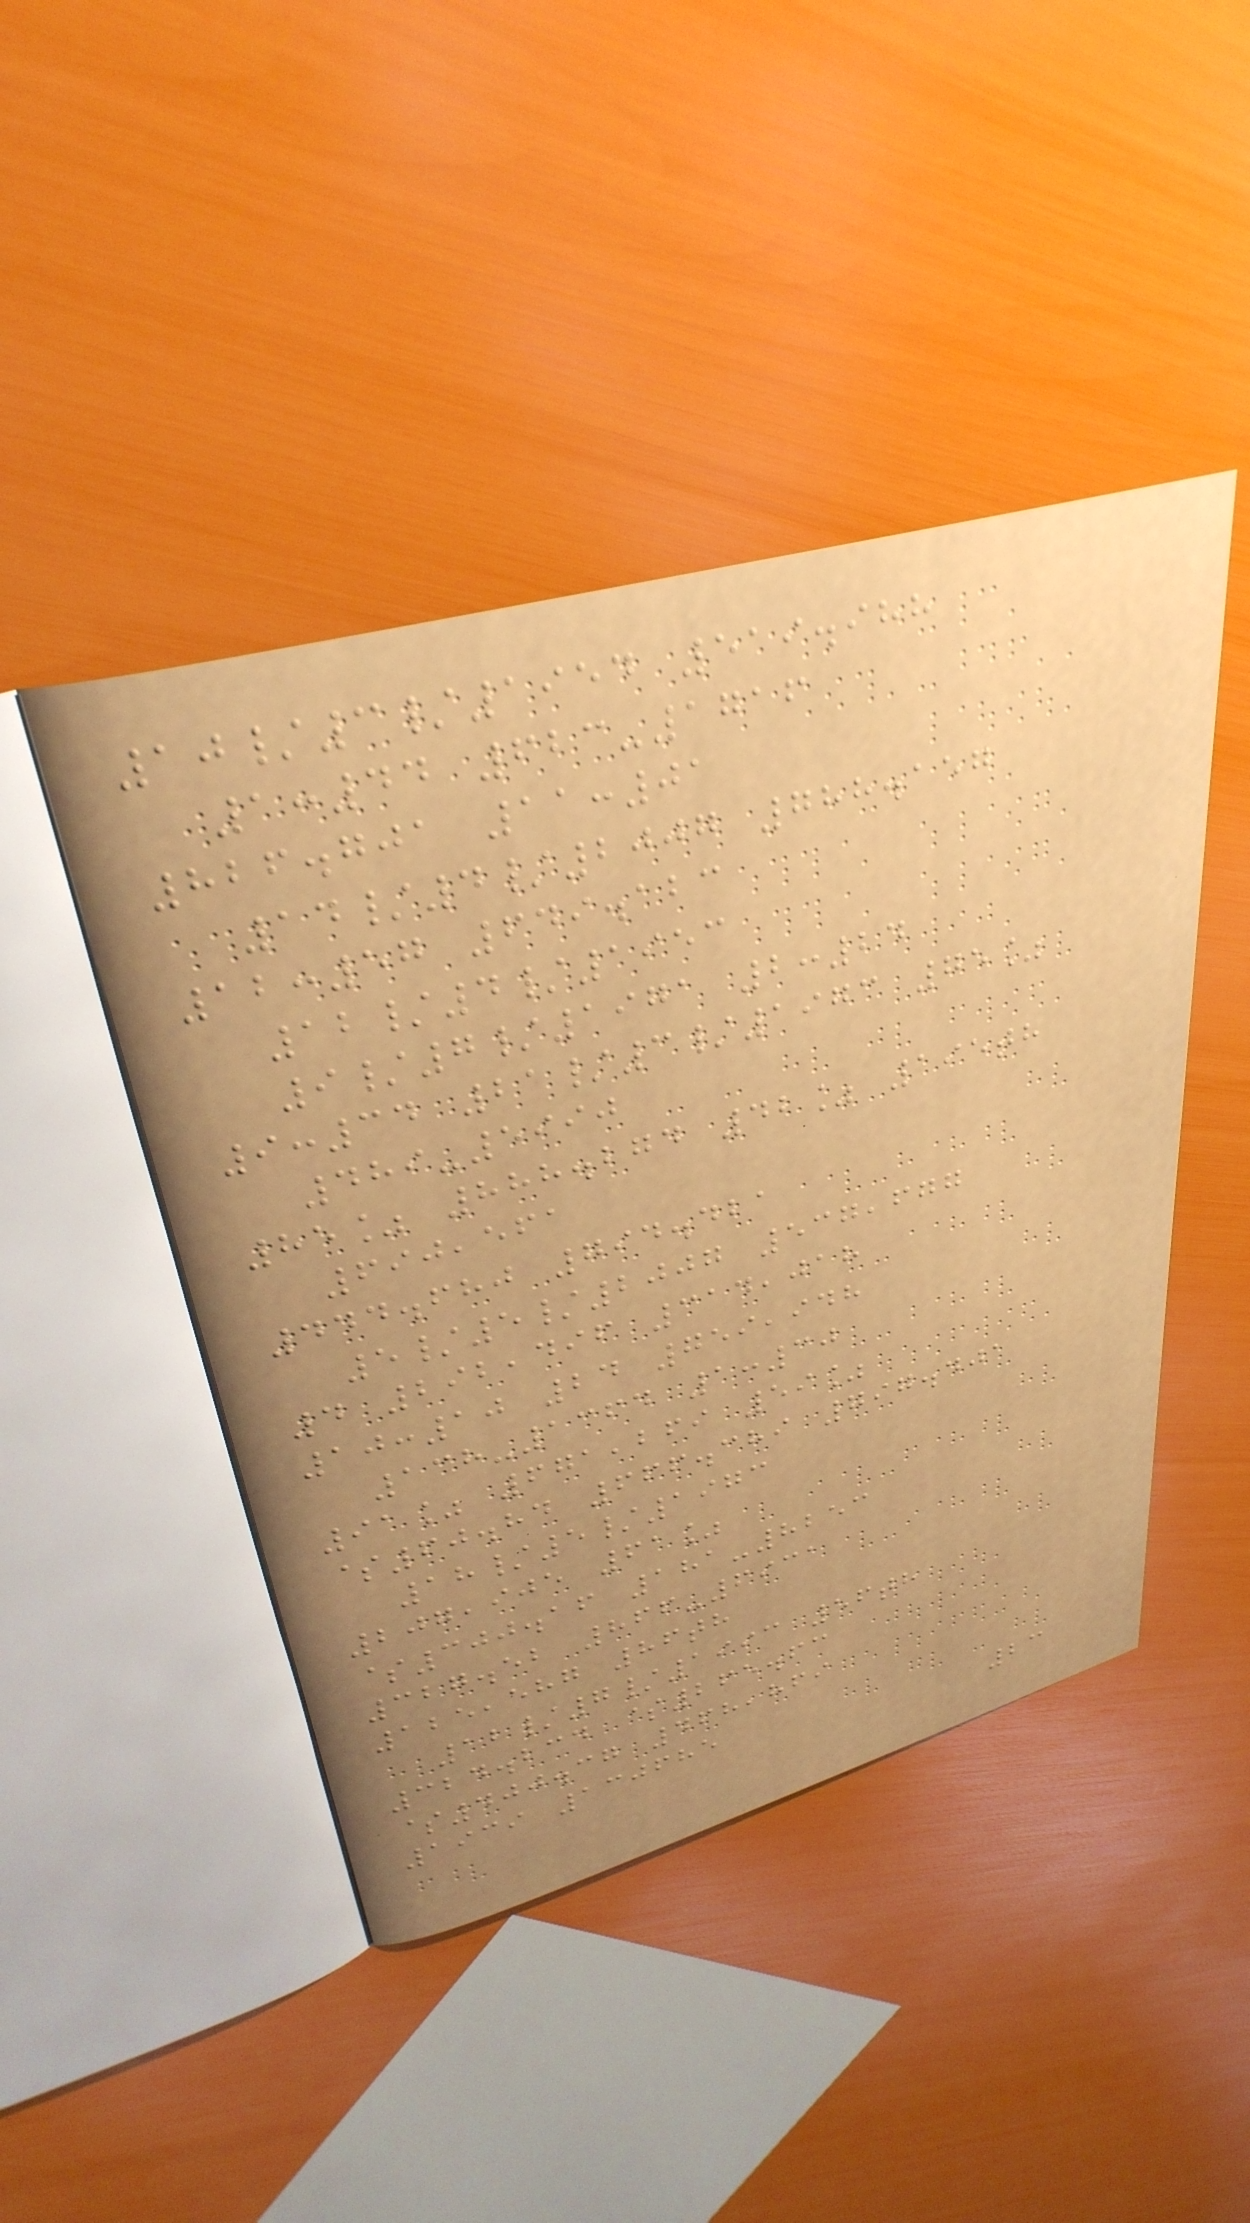10/3/1954 519.988
1:44 623-1716
826.701 11:01
14/4/2007 788.157
12:57 649.123
12/4/1953
9/7/1971 2:24
9:34 21/3/1973 75%
489-5990
85% 888.274 42% 195th
690,561
444.680 794.421
5/5/2007 537,677
4 292,496 314,018
10:10 24 759,948
138-1364 1:30
91% 671,269 59%
$60.84 666.389 797.401
18/5/1973
207,905 61%
$300.16 181-8253
327.52 866-6931
125,587 86th
12/7/1993 56th
324.234 $265.63
$400.37 468,869
1939 130685
23
